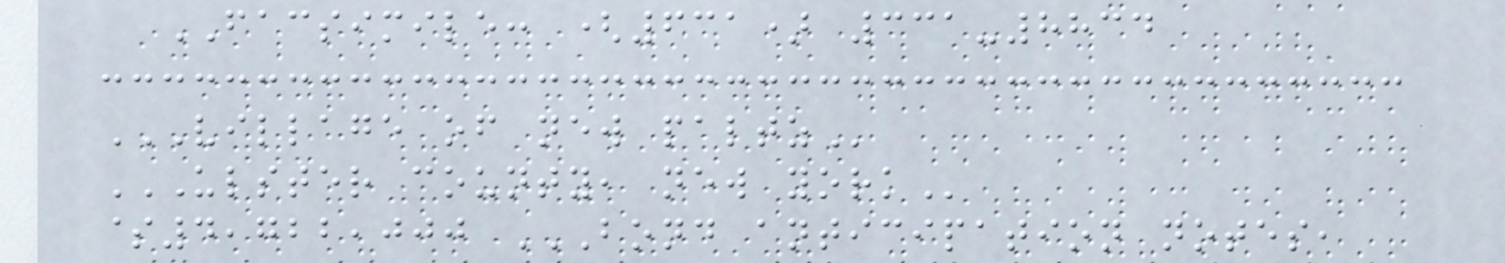FACSIMILE: (631) 331-8834
VILLAGE OF NEW PALTZ
ULSTER COUNTY, NEW YORK
$4,722,000 BOND ANTICIPATION NOTES,
